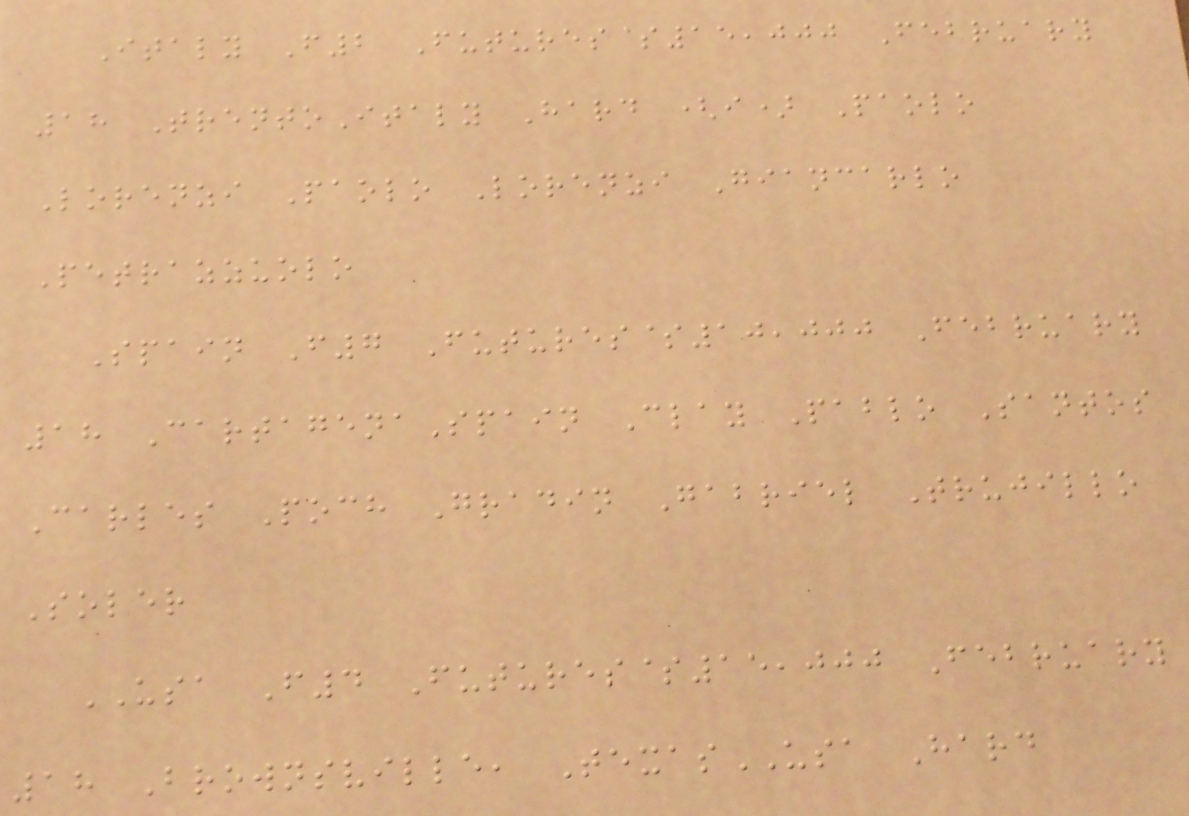Italy F2 Futures$15,000 February
18 TrentoItaly Hard (i) Paolo
Lorenzi Paolo Lorenzi Giancarlo
Petrazzuolo
Spain F7 Futures$10,000 February
18 CartagenaSpain Clay Pablo Santos
Carles Poch Gradin Gabriel Trujillo
Soler
USA F4 Futures$15,000 February
18 Brownsville, TexasUSA Hard
